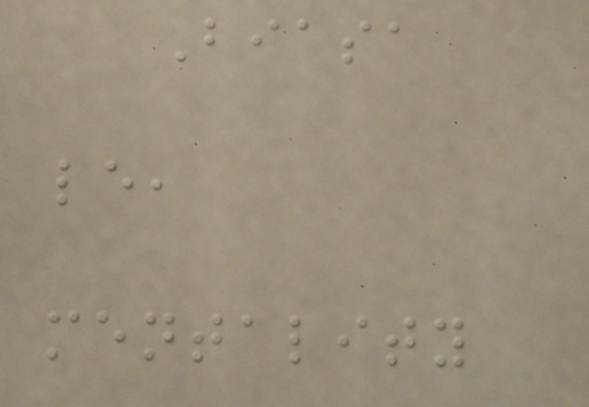Biasa
le,
mentality
